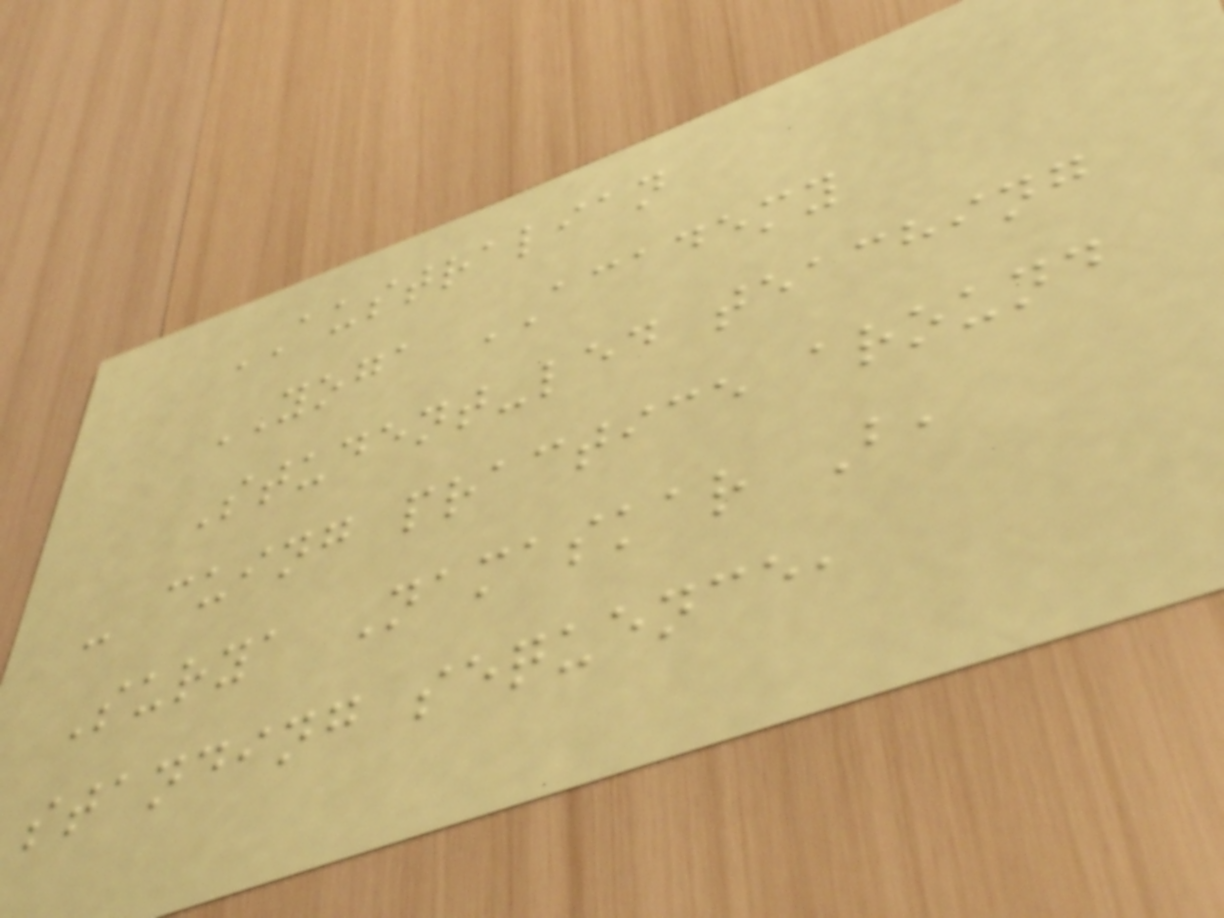AUSTRALIAN
YOGA ACADEMY
Student-led teaching
- cuing practice around
Surya Namaskar B,
standing sequence,
